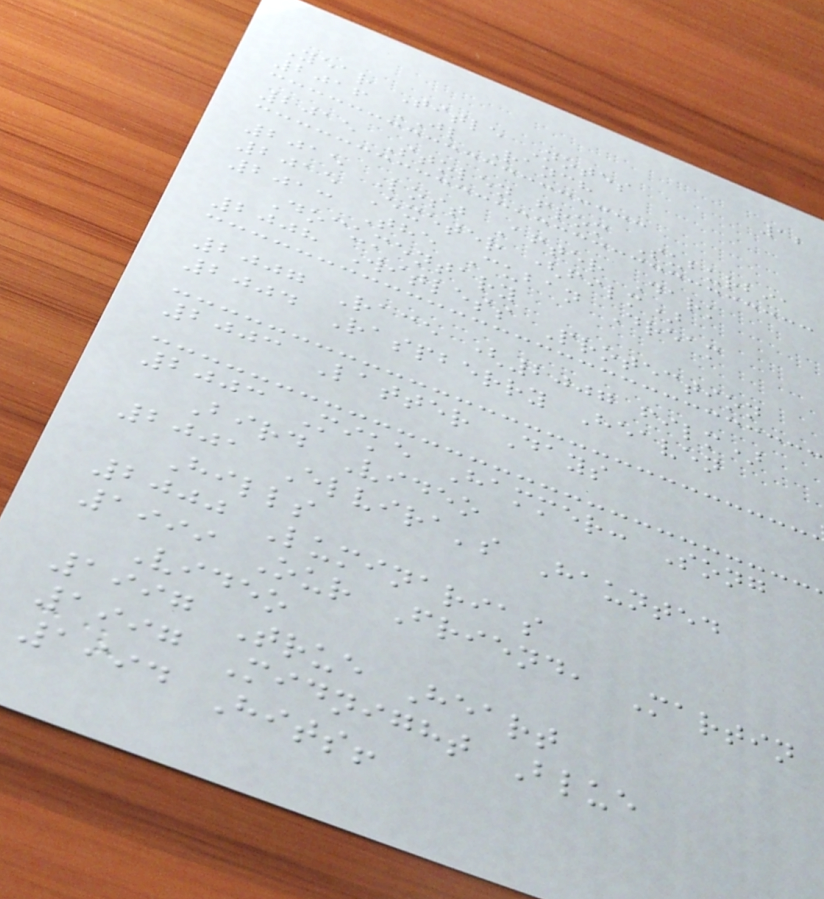12
Year Title Notes
2016 JL Ranch
2015 Stolen from Suburbia
2015 Lost After Dark
2015 Exeter (film)
2013 The Cuban Dream
Documentary
2008 Witless Protection
2007 Race (2007 film)
2004 Raspberry Heaven
2003 Latter Days
2003 Mike Hammer: Song
Bird Video
2001 Elvira's Haunted
Hills
2000 Luminarias
1999 Our Friend, Martin
Video
1997 True Heart
1997 Midnight Blue
1994 Hits!
